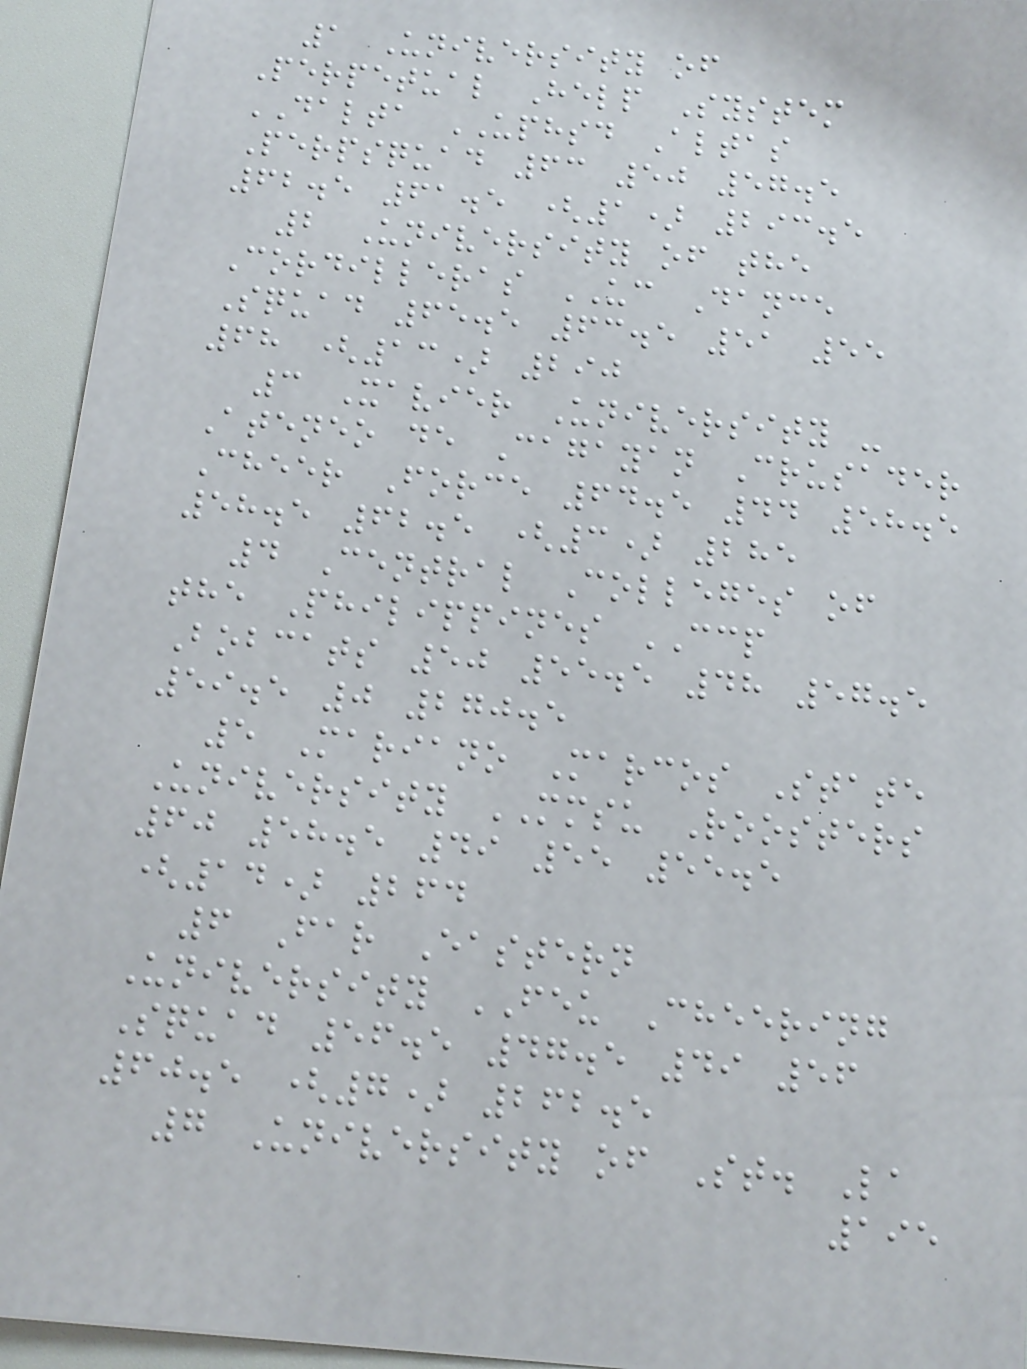1 University of
Perpetual Help System
DALTA UPHSD Altas
Perpsquad 63 50 57.5
62.5 61.5 (1) 293.5
2 University of the
Cordilleras UC Dance
Squad 65.5 63.5 51 55
68 (13) 290
3 Xavier University -
Ateneo de Cagayan Crusader
Cheer Force 64.5 44 58.5
58.5 62.5 (3) 285
4 Central Colleges of
the Philippines CCP
Bobcats 50 55.5 48 57.5
59.5 0 270.5
5 Mariano Marcos State
University MMSU Roosters
60 58.5 49 55 55.5
(14) 264
6 Far Eastern
University FEU Cheering
Squad 56.5 47.5 49 56
60.5 (7) 262.5
7 University of St. La
195
